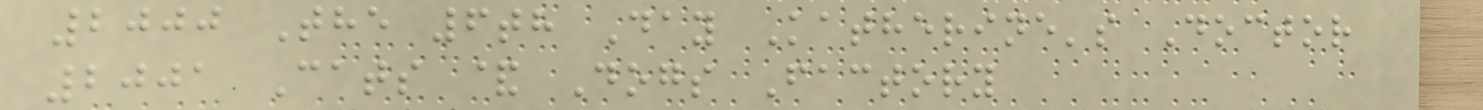2000 The 6th Day Katherine's Doctor
2001 Cats & Dogs Factory
